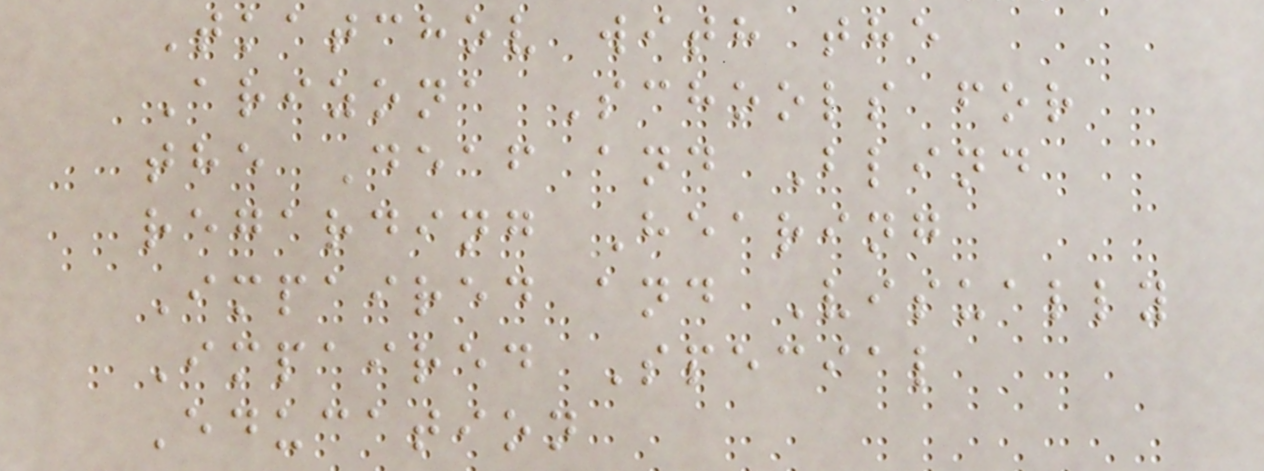Tkatchov with the
Arizona Schools for
the Deaf and Blind
regarding Hearing
Impaired and Visually
Impaired Special
Education
